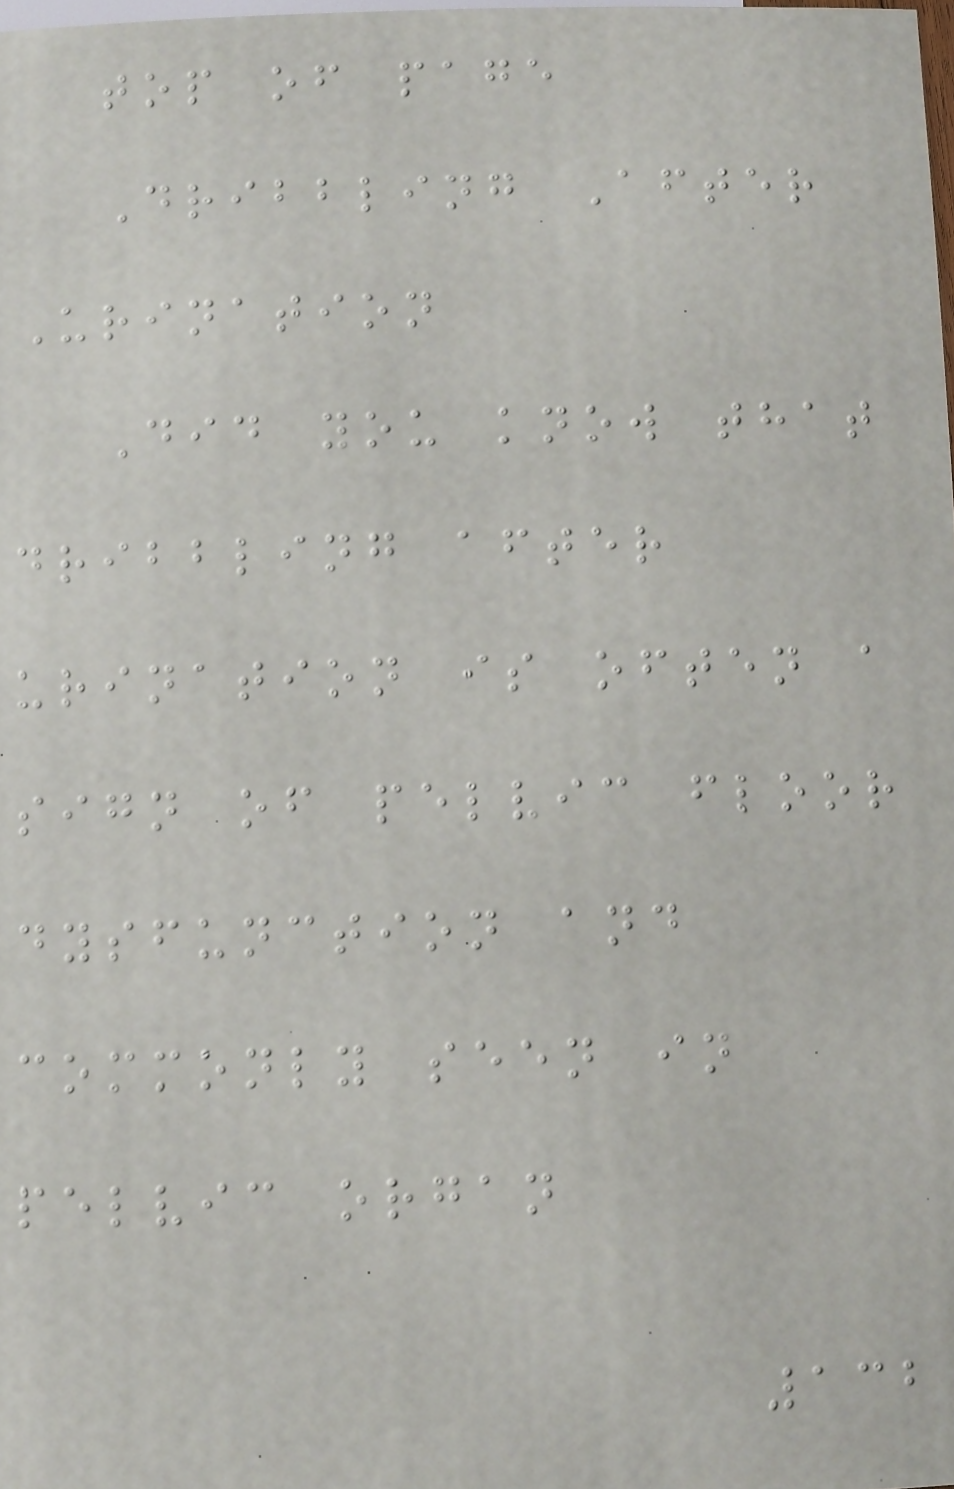top of page
Dribbling After
Urination
Did you know that
dribbling after
urination is often a
sign of pelvic floor
dysfunction and
commonly seen in
pelvic organ
132
